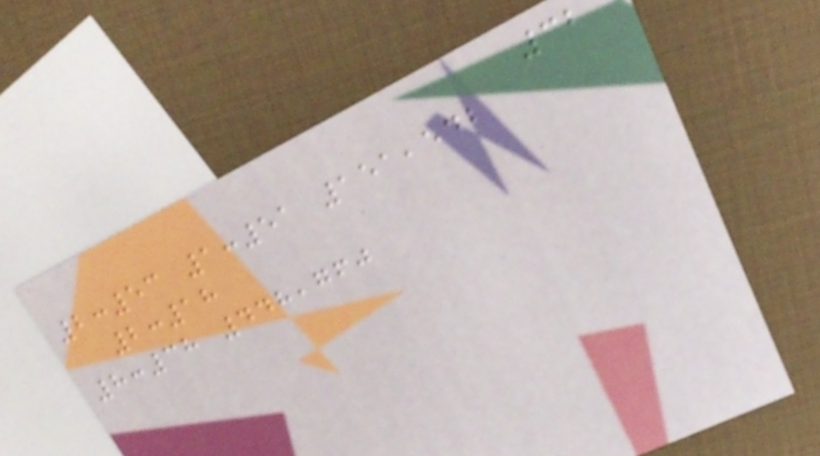32
2:53 1:51 151,542
2:18
8:38 448,760
